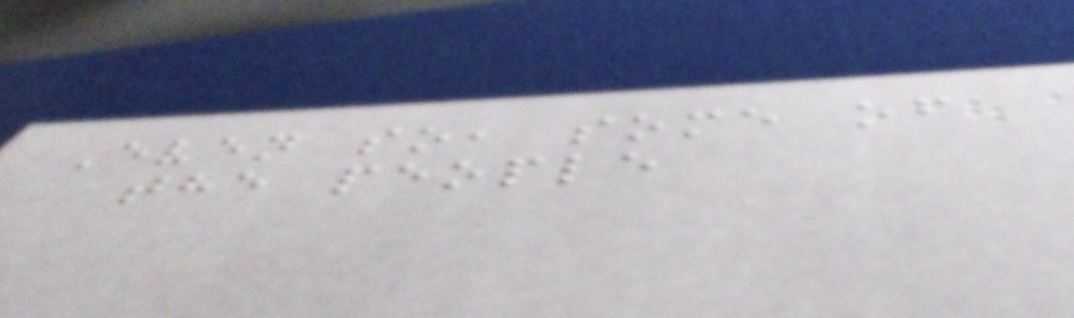Even so, some of
the people
